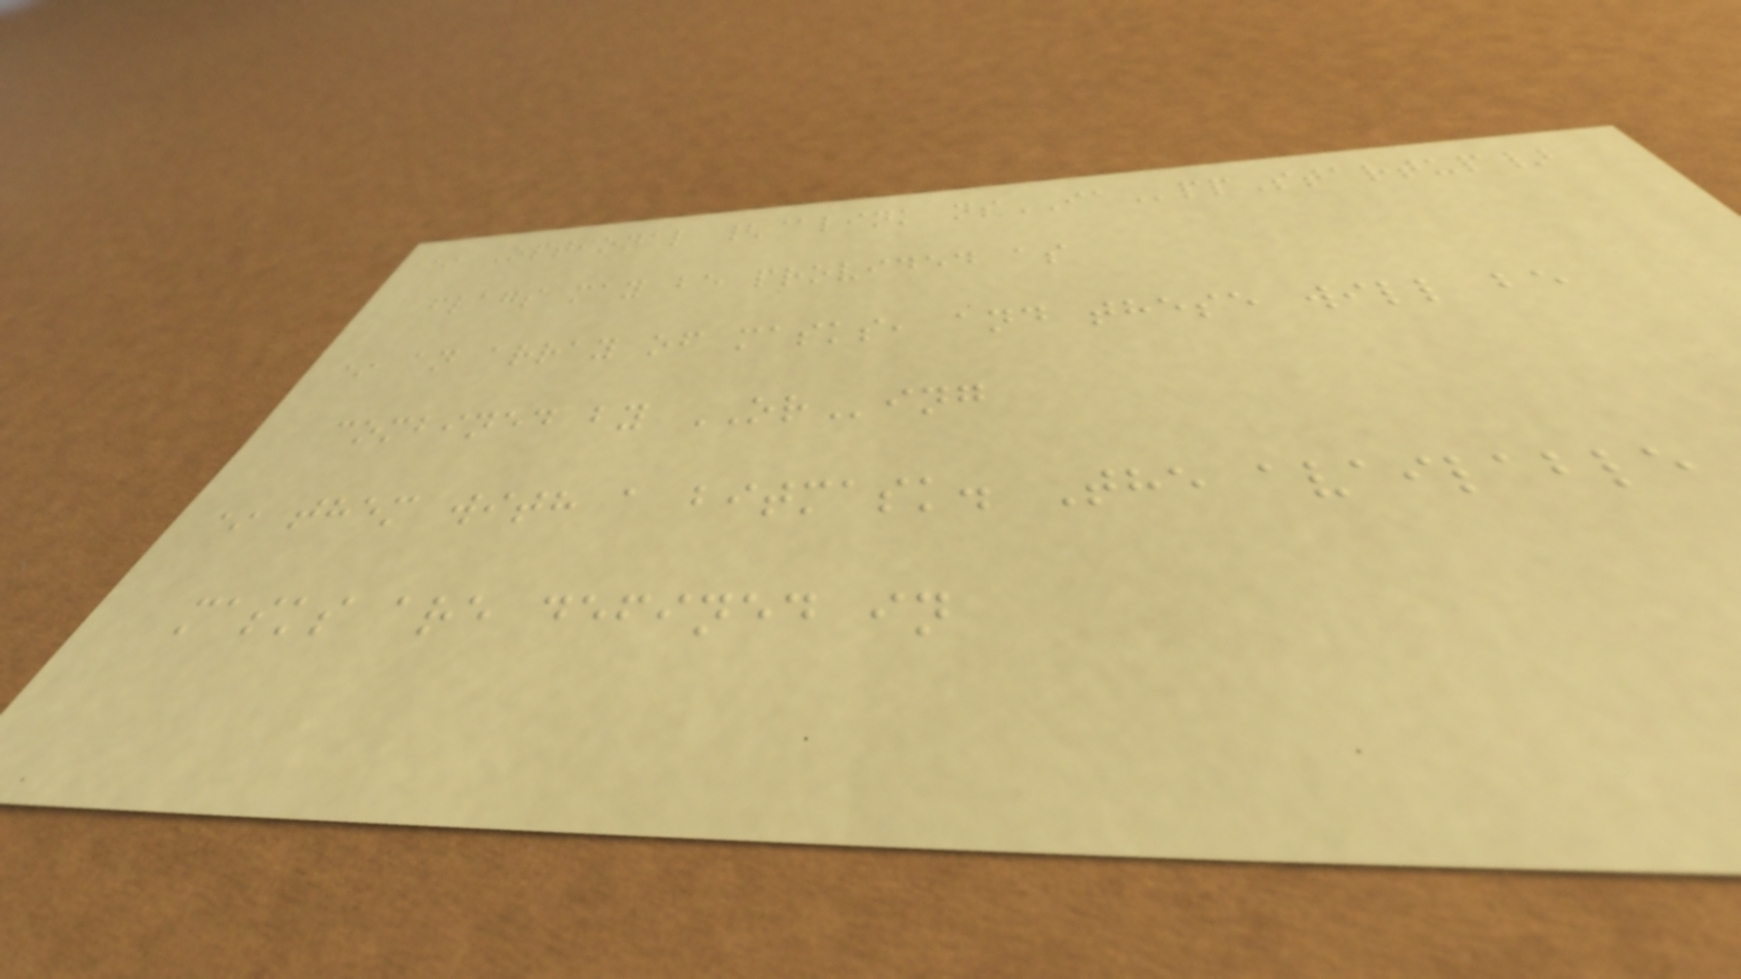* Optional {@link nsIAppStartup}
flags may be provided as
* an array of masks, and these will be
combined by ORing
* them with a bitmask. The available
masks are defined in
